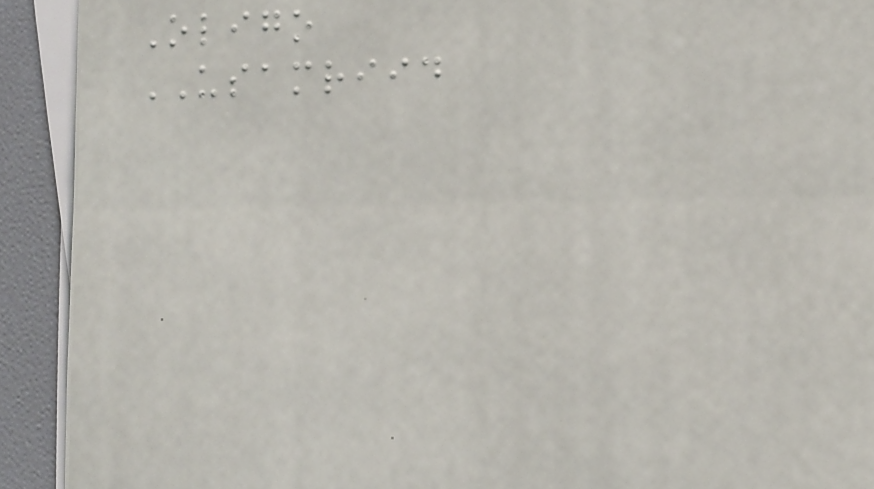Oligo
USAMRIID
